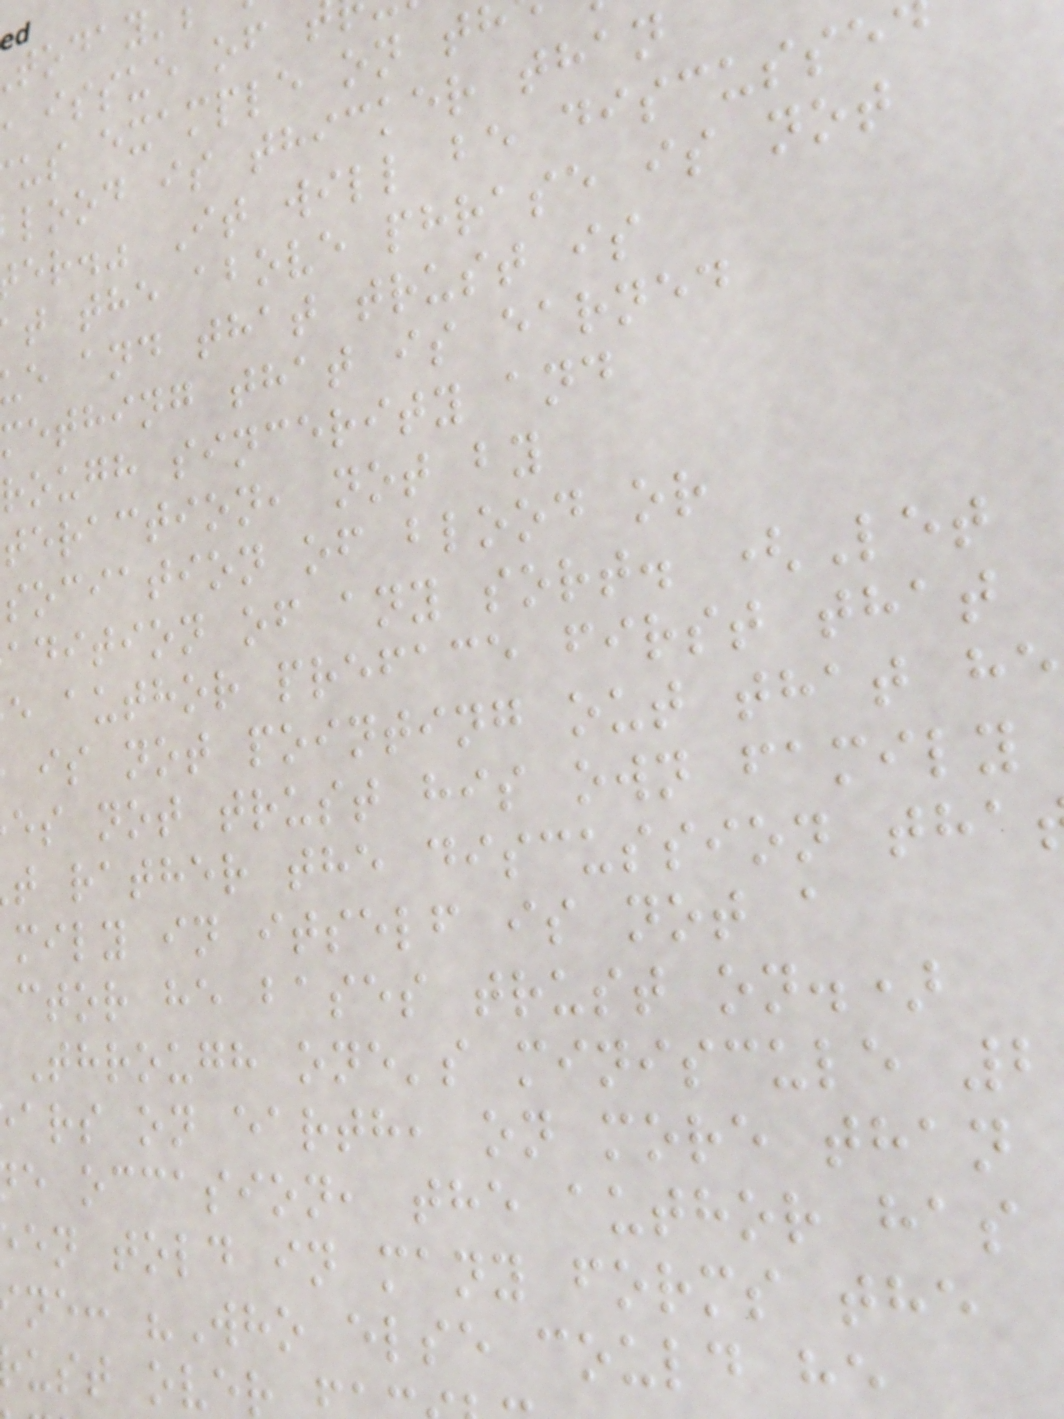issue of
us example on t
lood is thicker than
er." It will be discusse
t the above phrase is not
e and that trust is
mething that is earned
rough sincerity and
teraction, not by
sociation of blood or
adition of any sort. (Let
e author preface first that
is not pointing out that he
es not trust his own family
t rather the discussion tha
mily in itself is not a
ctor he bases trust on.)
Through one's miniscule 2
ars on earth, on more than
e occasion, the author has
en told in many forms the
ne: "Who else could he
ust over
